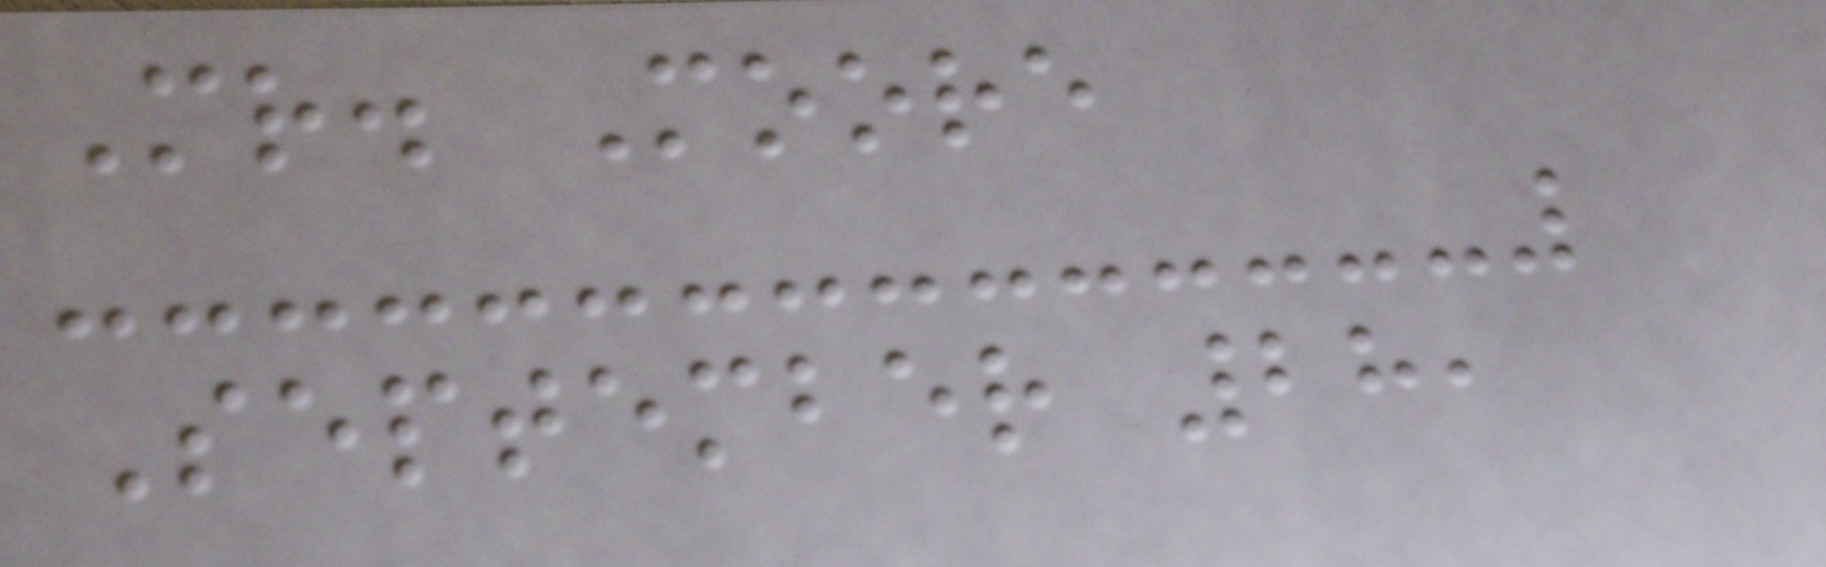Mr. Moore
September 28,
